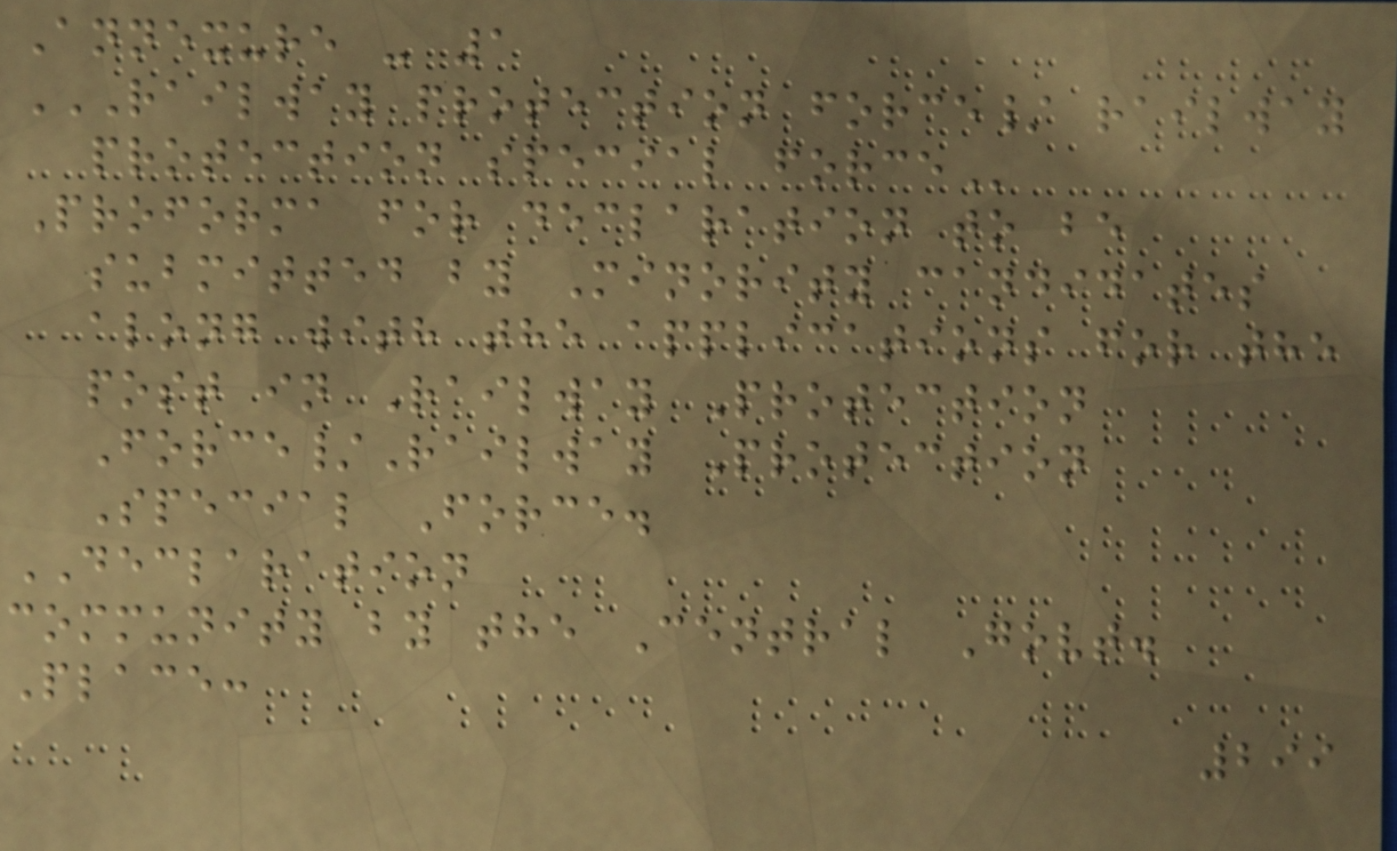Annexure - 1
RAILWAY PROTECTION FORCE/ RAILWAY
PROTECTION SPECIAL FORCE
Proforma for declaration to be
submitted by Minority candidates
along with the applications for the
post in Railway Protection
Force/Railway Protection
Special Force.
DECLARATION
community by the Central Govt.
Place:
299
